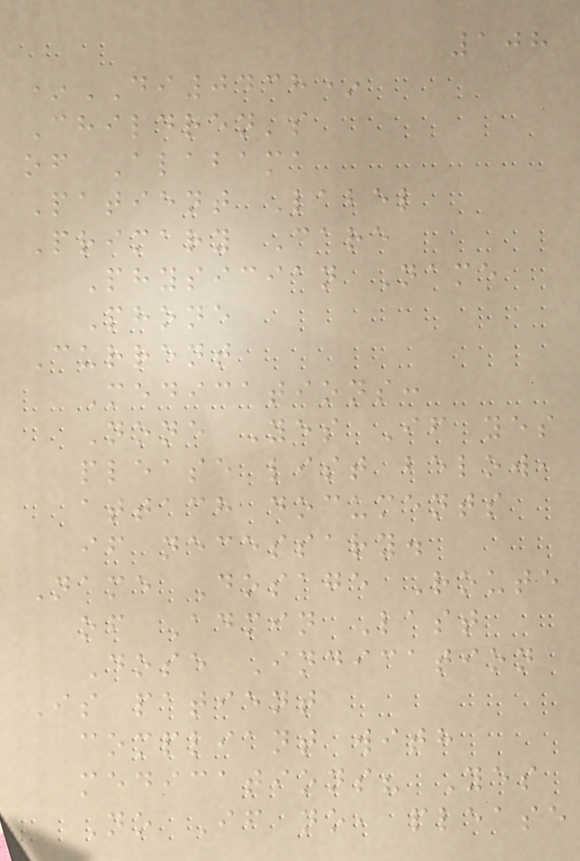108
*DI0438*
Children's
of Alabama
Patient Label
Primary Care
Physician Name
Phone
Current
Medications:
None Yes If yes
please list below,
attach documents
if necessary.
Name Dosage Route
of Admin Last
Dose Indication
Is patient
compliant with
medications? Yes
No If no, please
